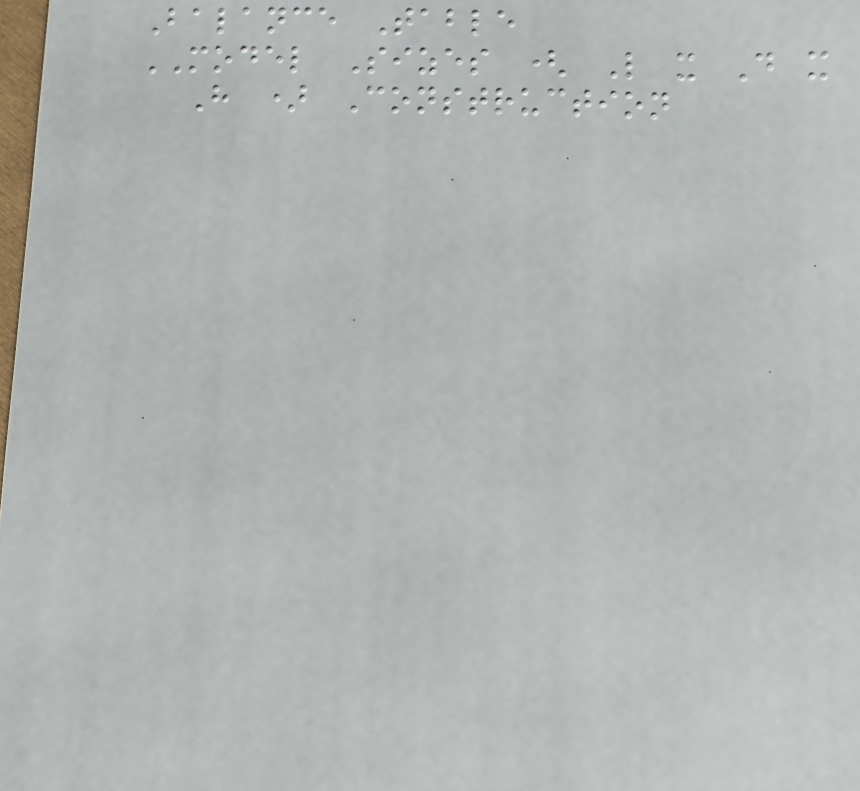Balance Table
MODEL Sizes ( L x D x
H ) Construction
